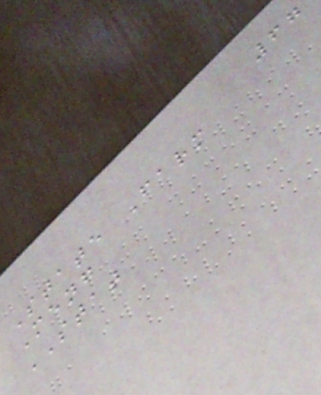67
State Farm
Meng
STAT
